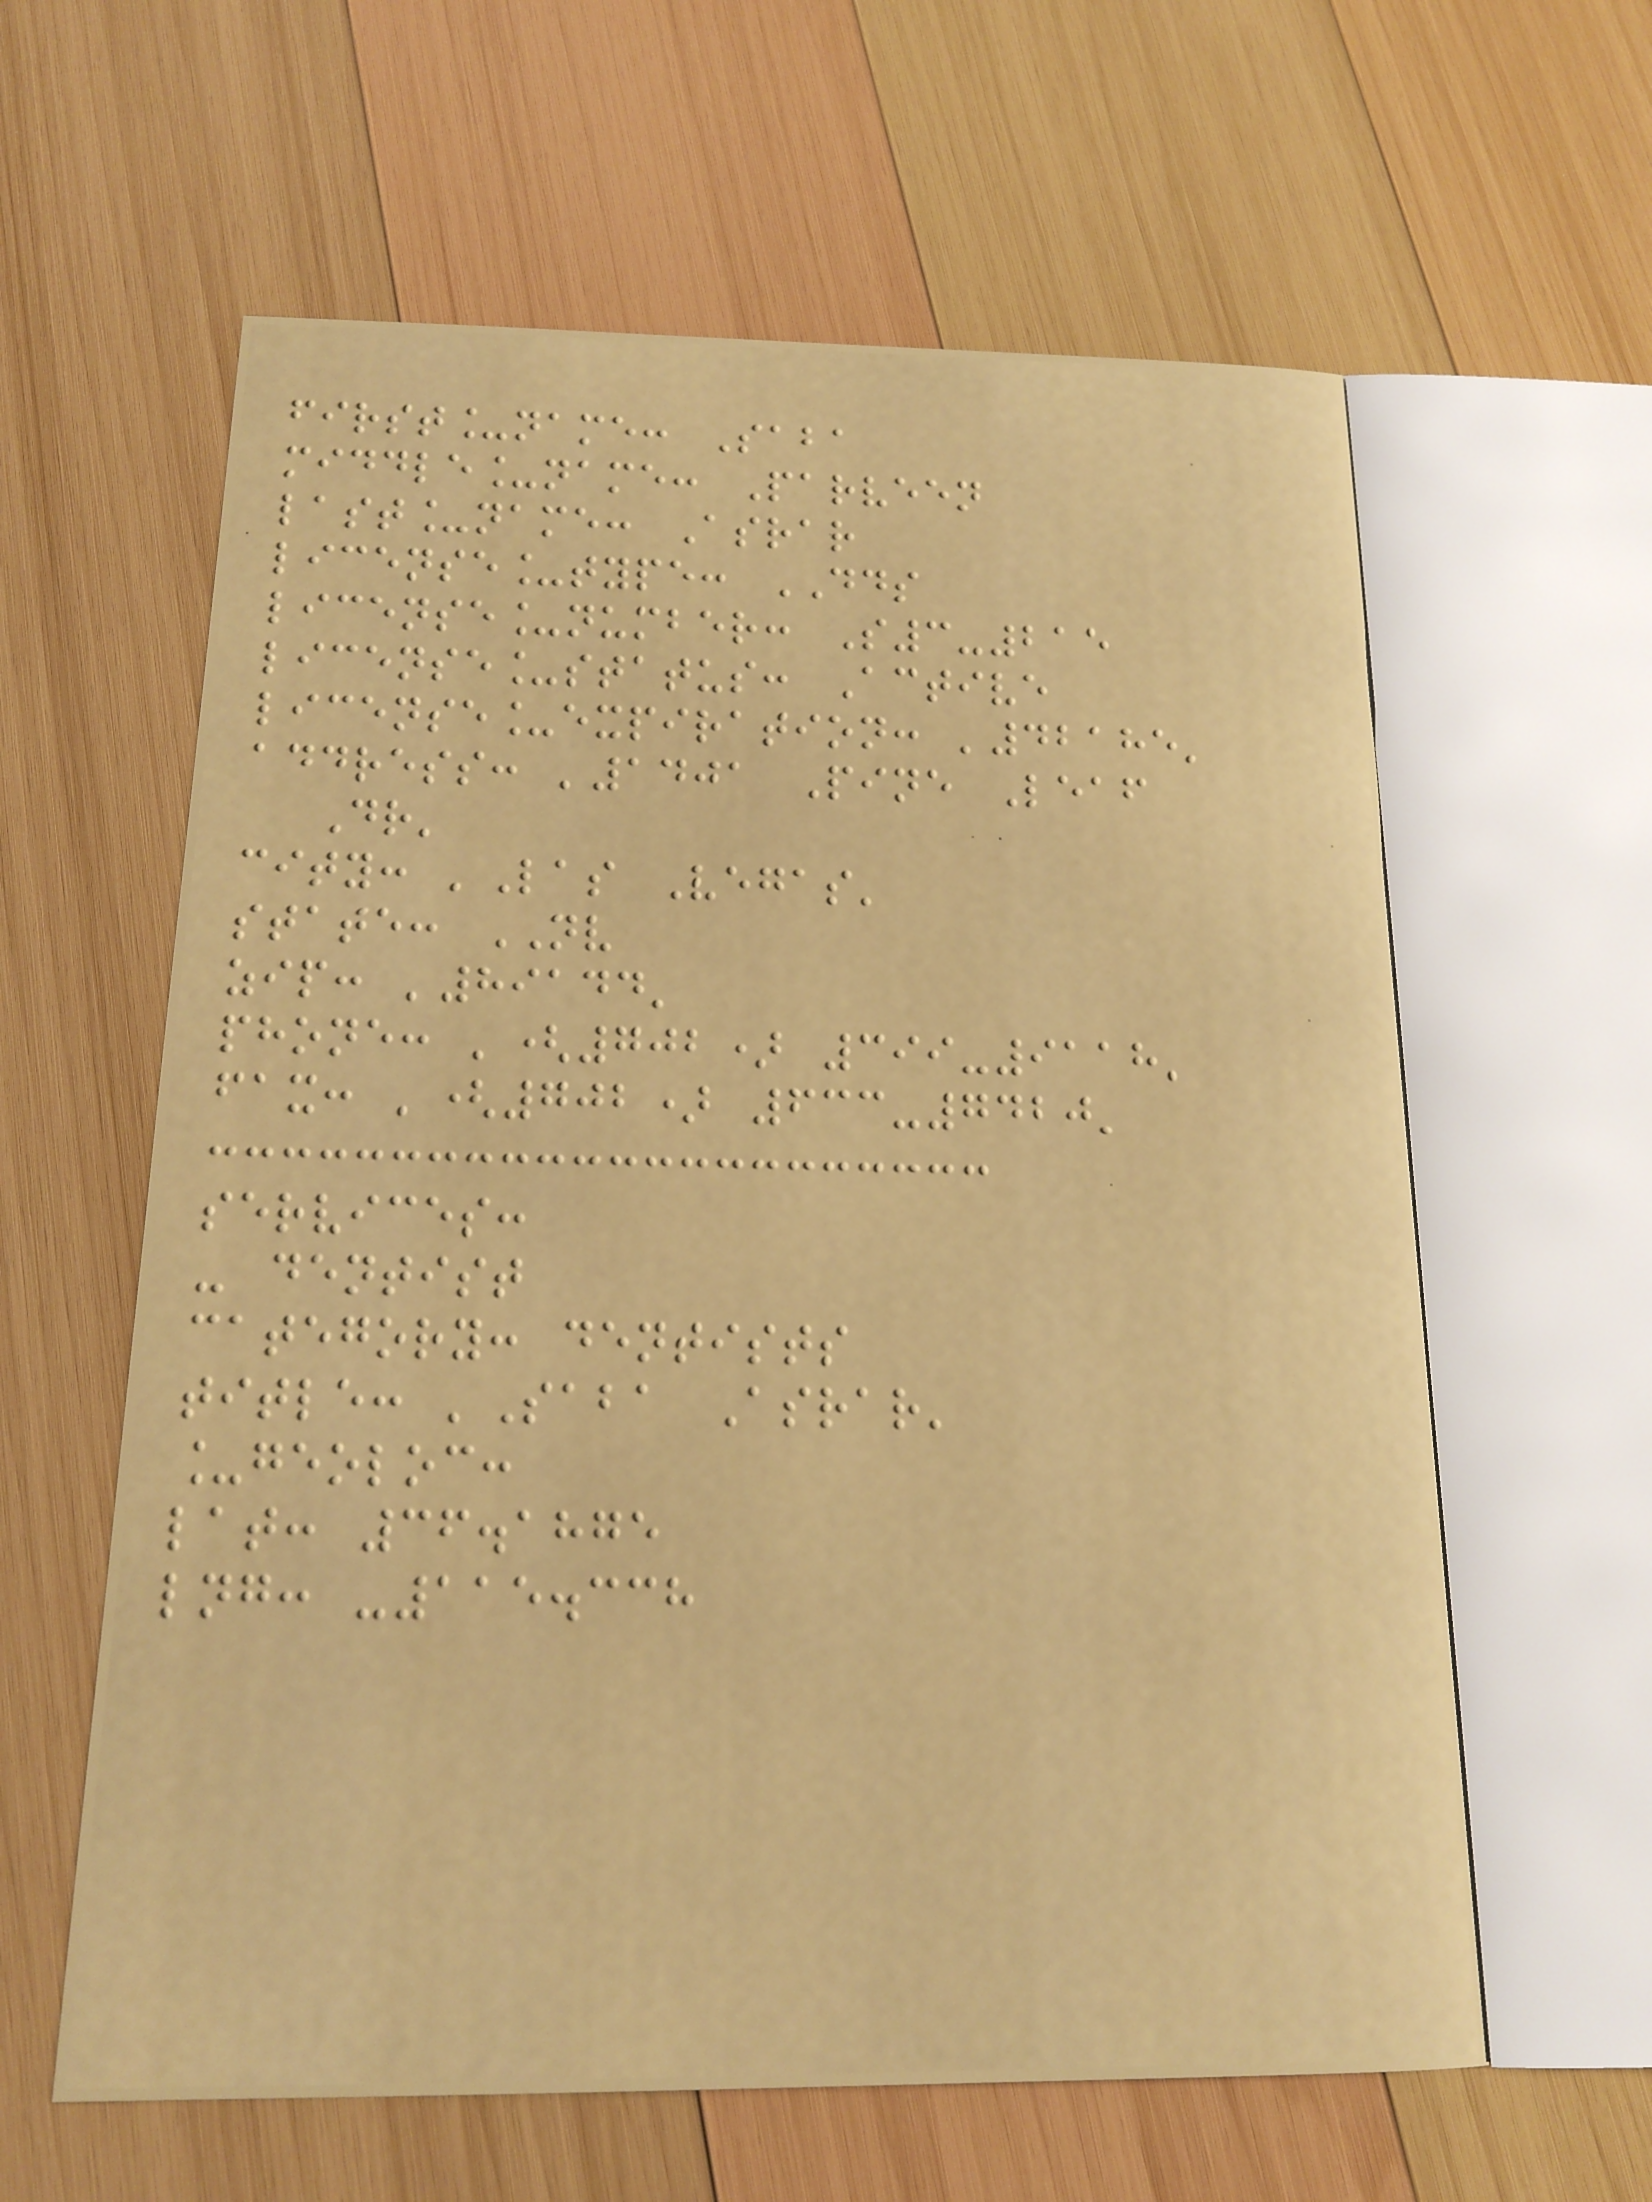first_name: Saba
middle_name: Parveen
last_name: Asrar
license_type: DDS
license_number: S3-215
license_status: Active
license_expiration: '42185'
address: '1401 Pine Leaf
Dr'
city: 'Las Vegas'
state: NV
zip: '89144'
phone: '(702) 399-9118'
fax: '(702) 633-7420'
services:
- dentist
category: dentists
title: 'Saba Asrar'
_geoloc:
lat: 36.1875
lng: -115.338
